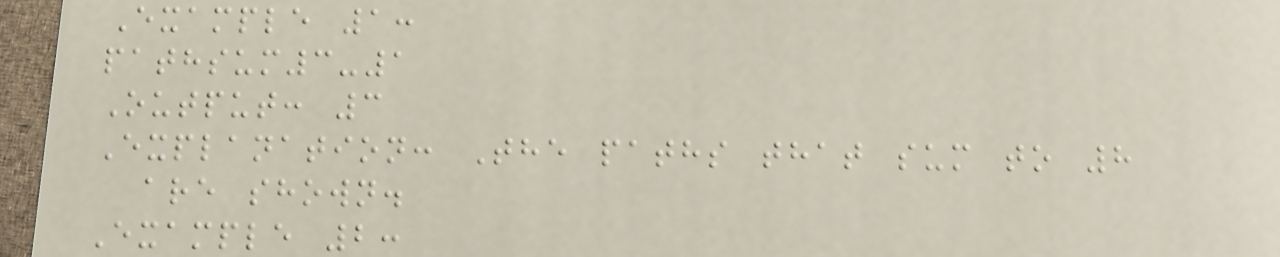Example 1:
pathsum3-1
Output: 3
Explanation: The paths that sum to 8
are shown.
Example 2:
